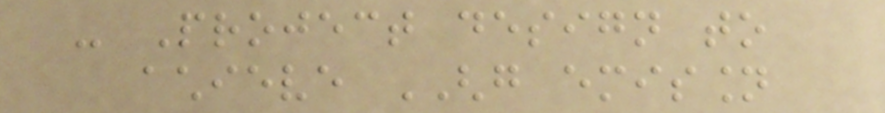- Project design to
achieve GHG emission
